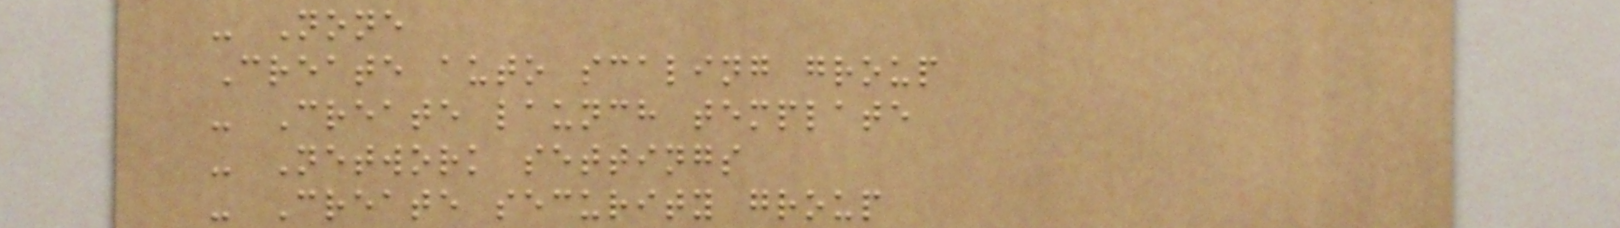- None
Create auto scaling group
- Create launch template
- Network settings
- Create security group
